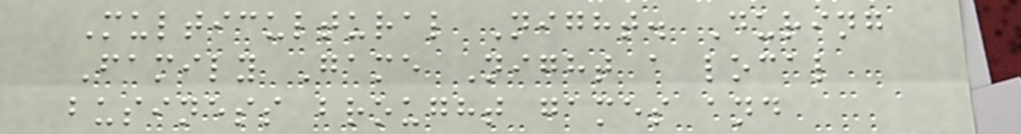Multicultural Night. During
Family Game Night a local
business brought games and
